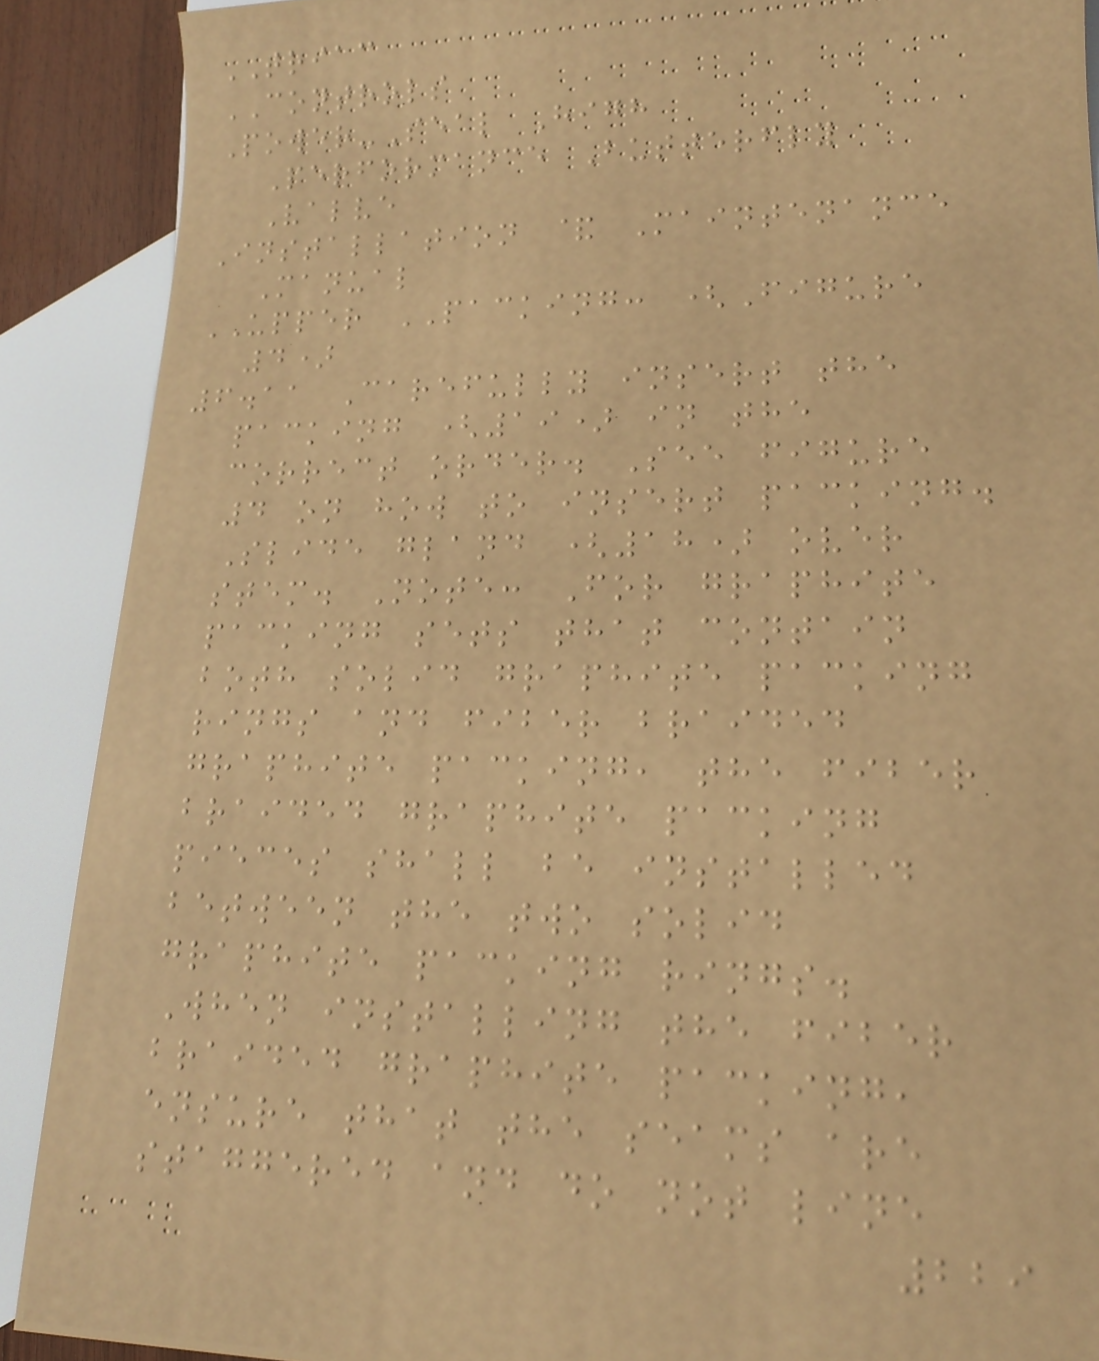TRIAC
CONTROLS
Power-Seal High
Performance Butterfly
Valve
Installation & Maintenance
Manual
UPPER PACKING: (Figure
4)
6.11 Carefully insert the
packing (19) in the
correct order. See figure
4 on how to insert packing.
Slide gland (18) over
stem. Note: For graphite
packing sets that contain
both solid graphite packing
rings and fiber braided
graphite packing, the fiber
braided graphite packing
pieces shall be installed
between the two solid
graphite packing rings.
When installing the fiber
braided graphite packing,
ensure that the seams are
staggered and do not line
229
